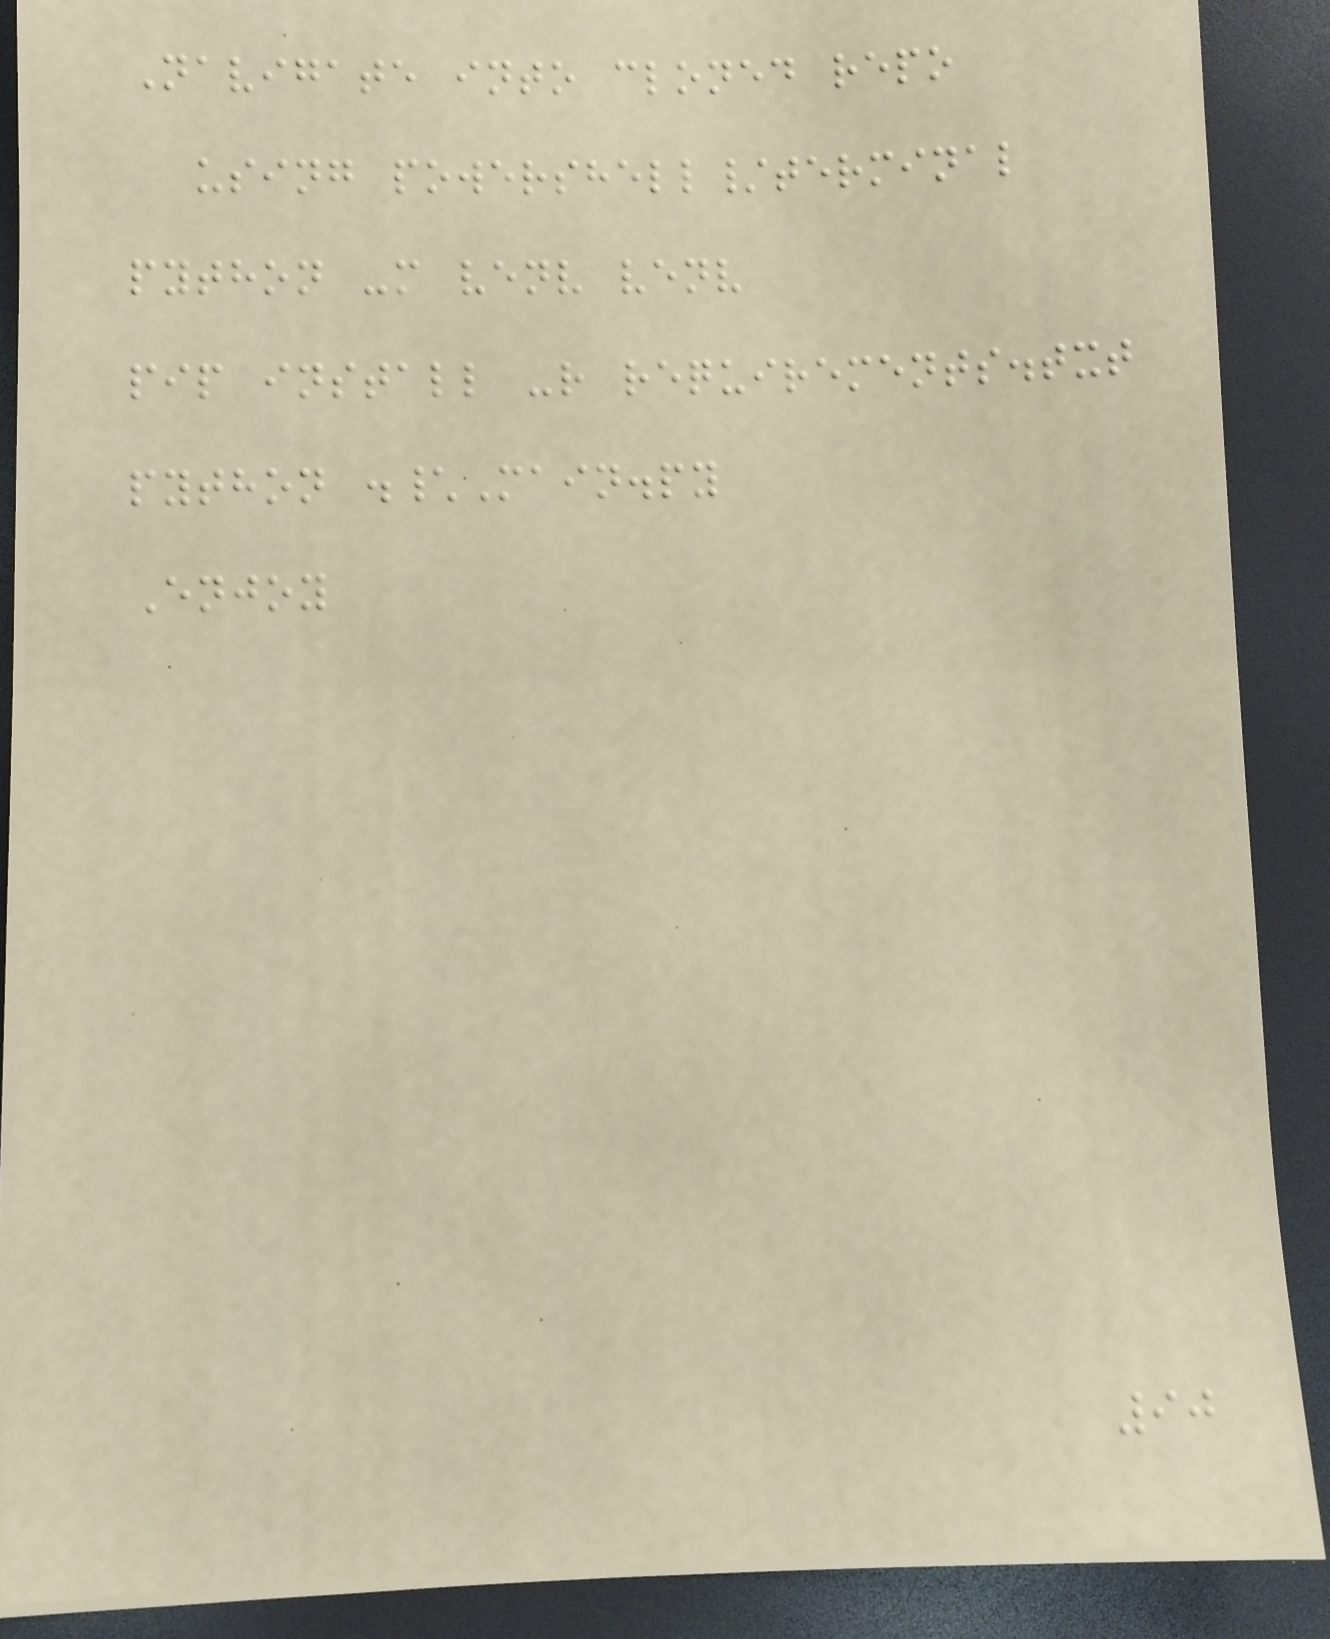Navigate into cloned repo
using powershell/terminal
python -m venv venv
pip install -r requirements.txt
python .\Main.py
Enjoy
90
